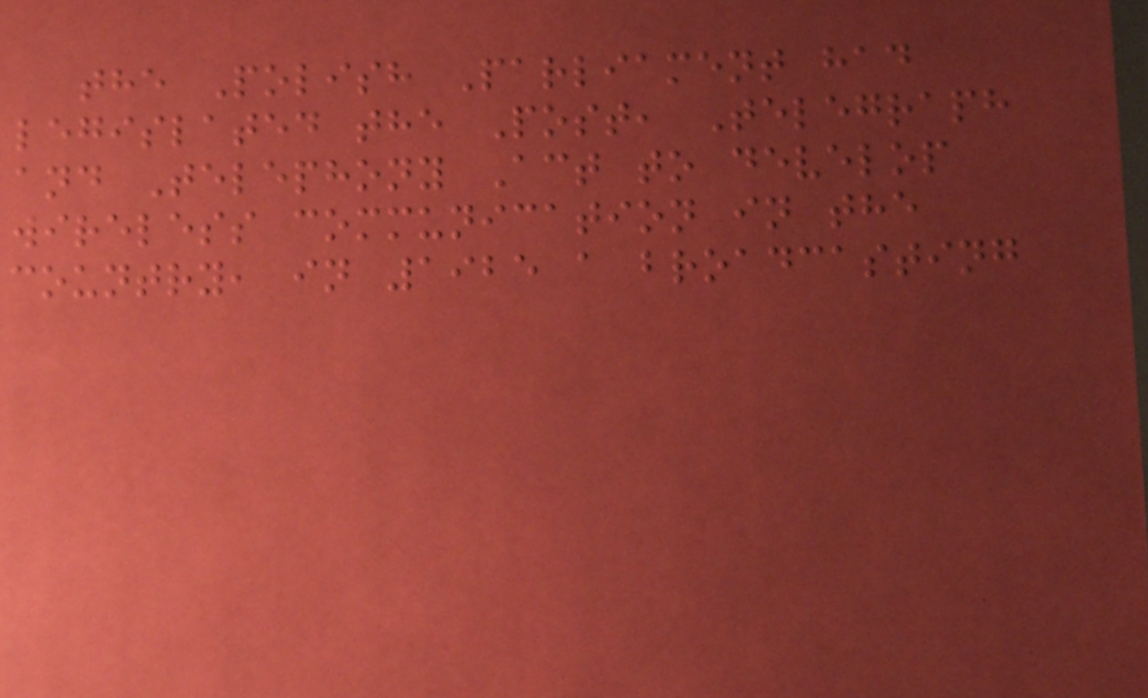the Polish Parliament had
legislated the Post, Telegraph
and Telephony Act to develop
wireless communication in the
country, in 1925 a broadcasting
